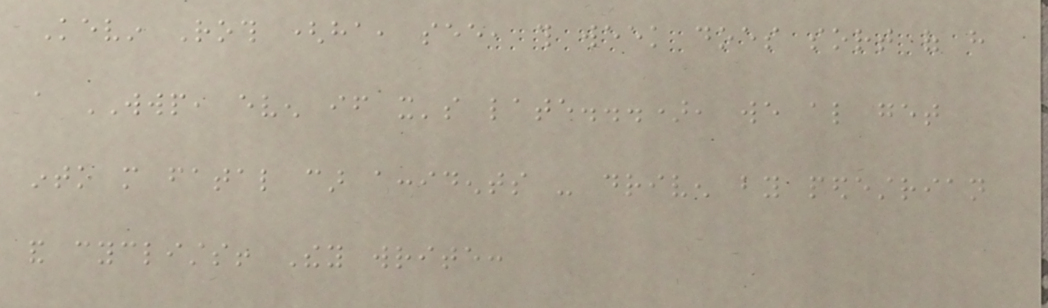Kevin Roth (ha, see, this week does sort of have
a WWP, even if it's late...), we also get
into more fatal car accidents - driven by pedestrian
and cyclists! They write:
